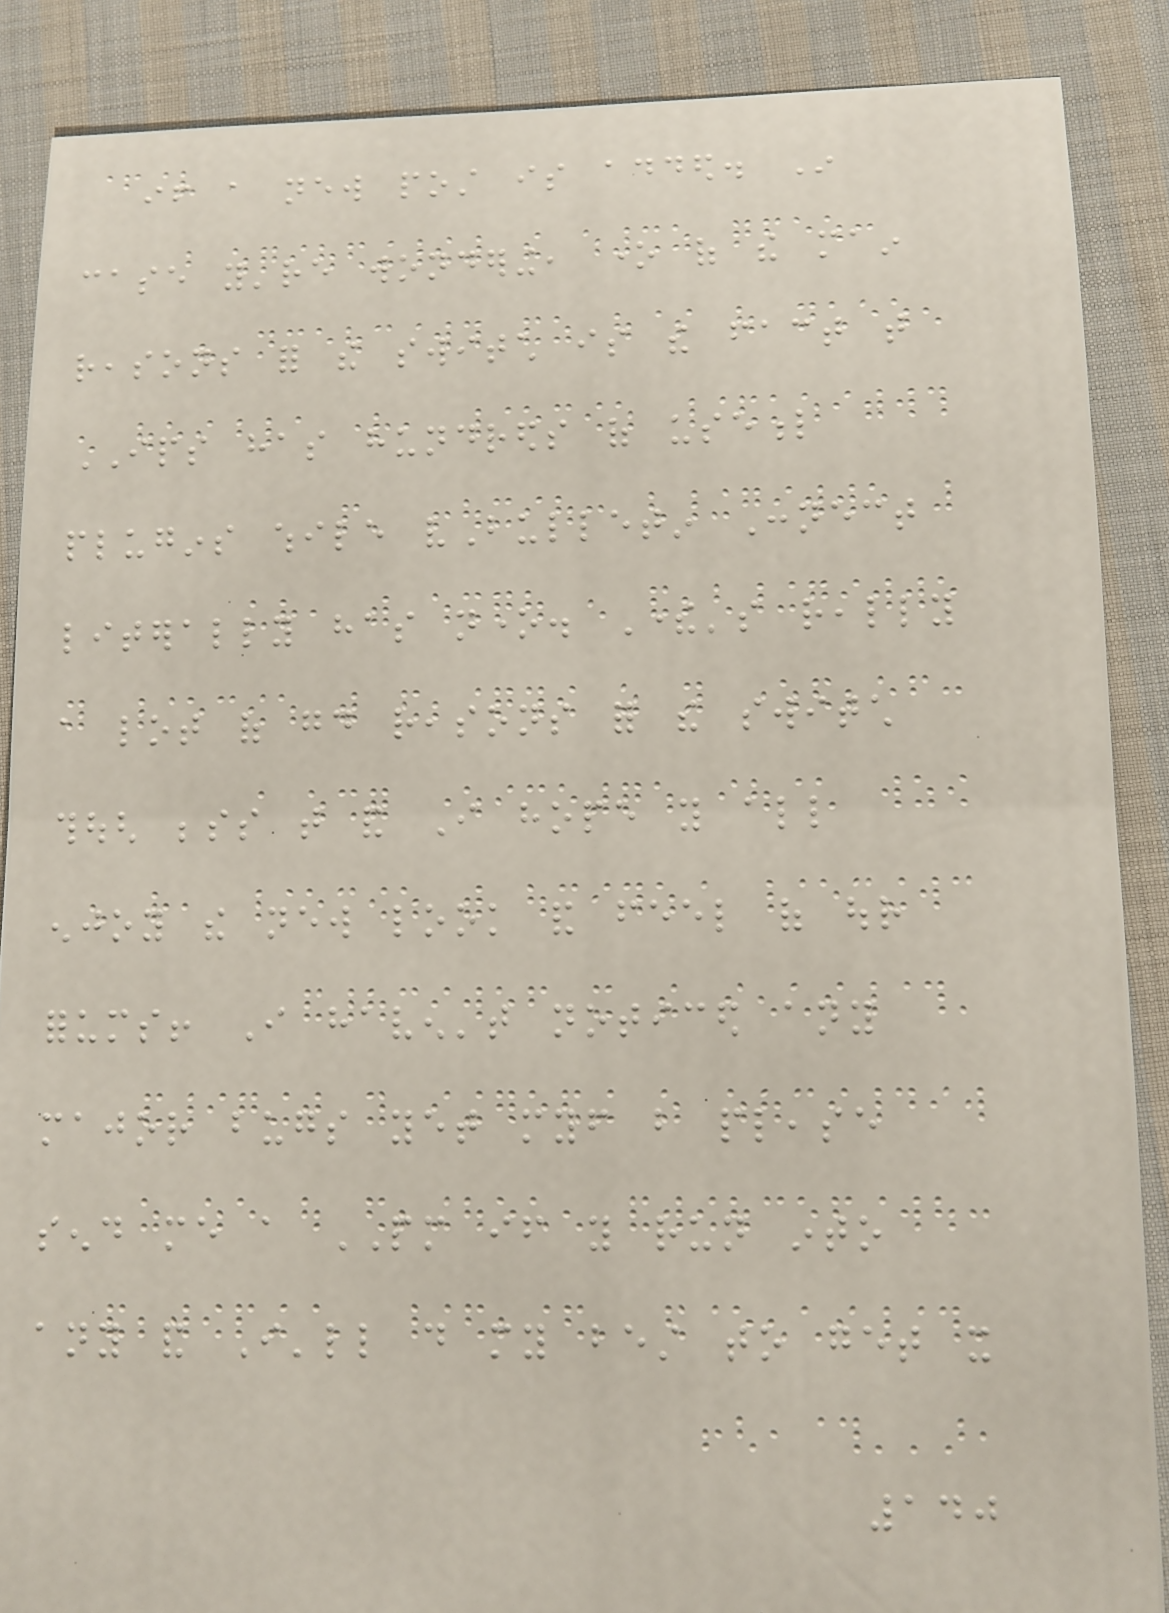if a new post is added. In
case you're wondering, one of the main
reasons for the switch is the fact that
IPS has hundreds of useful
plugins while vBulletin Connect
literally has none. There's really
a lot of good reasons for the switch
though besides that and I hope you all
enjoy the new look and feel of our
forums! I haven't noticed any
major bugs yet myself but please
send me a PM if you run into
any and I'll do my best to get it
140
